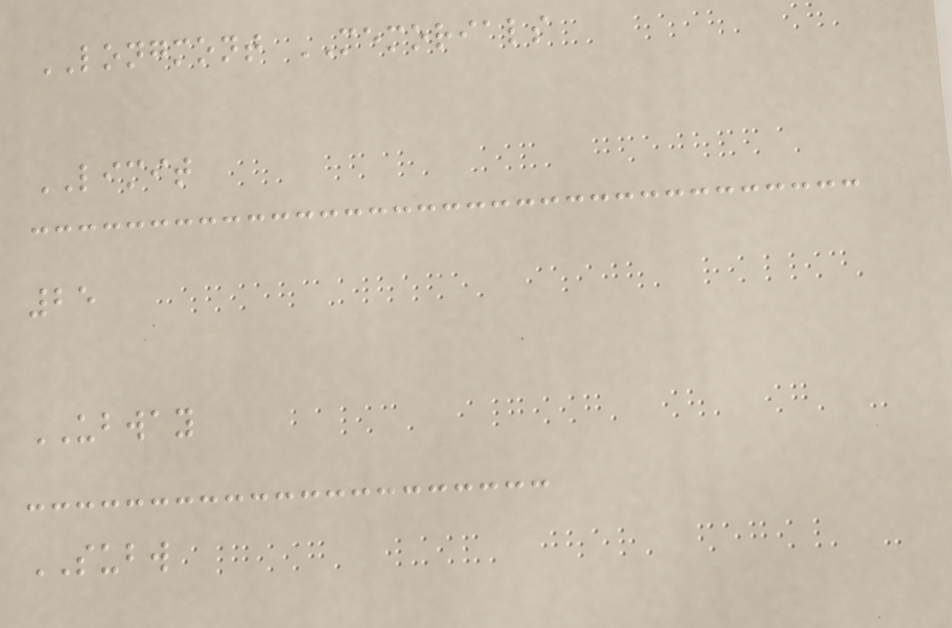LONGMONT MEMORIALS
LIMIT
25
UBWAY
SUBW
